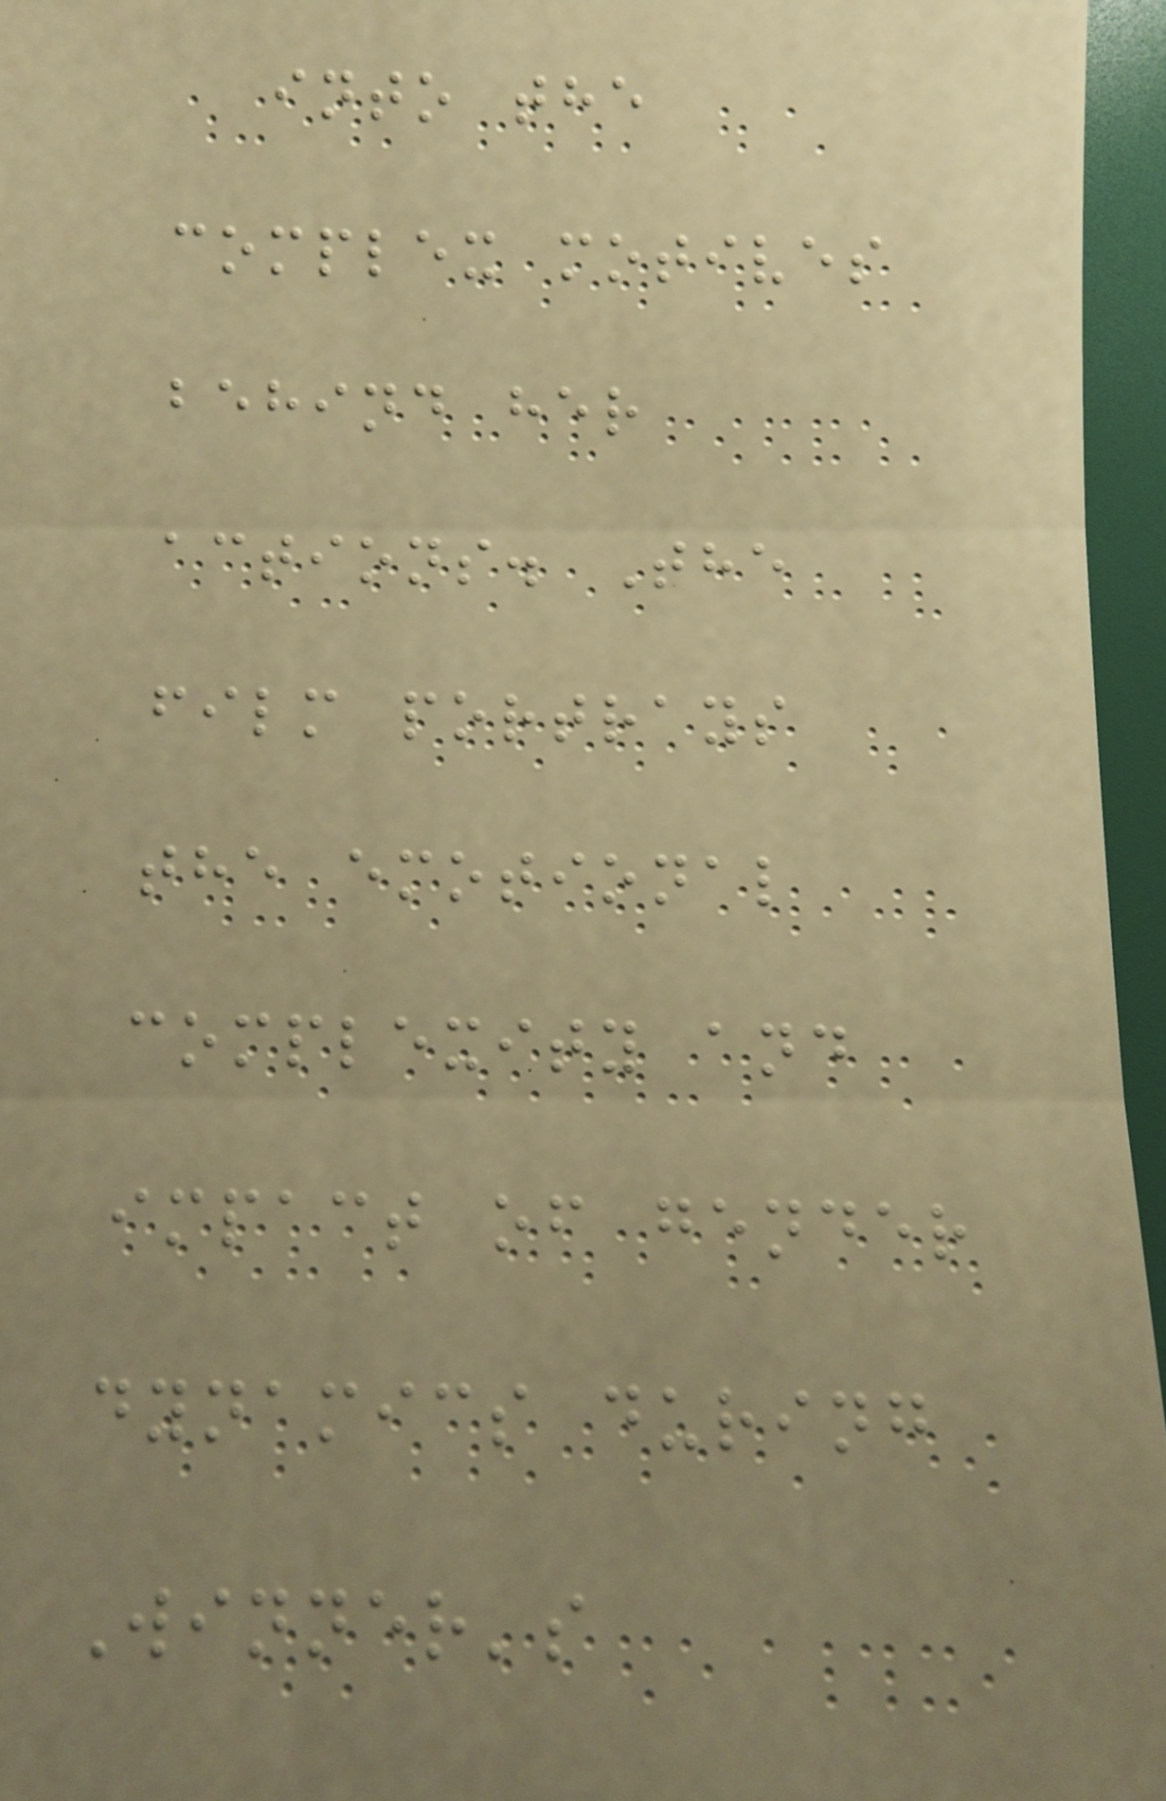into the
complex motives
behind her
actions. The
film portrays
the emotional
complexity and
impact of gender
dynamics during
Winner's
